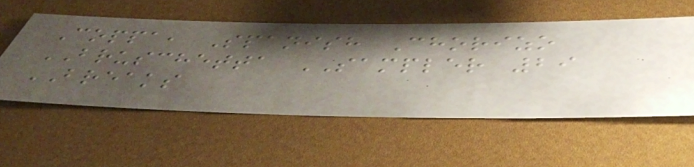Coppa, Spanish Chorizo
BRUSCHETTA SAMPLER 29
BREAKS
